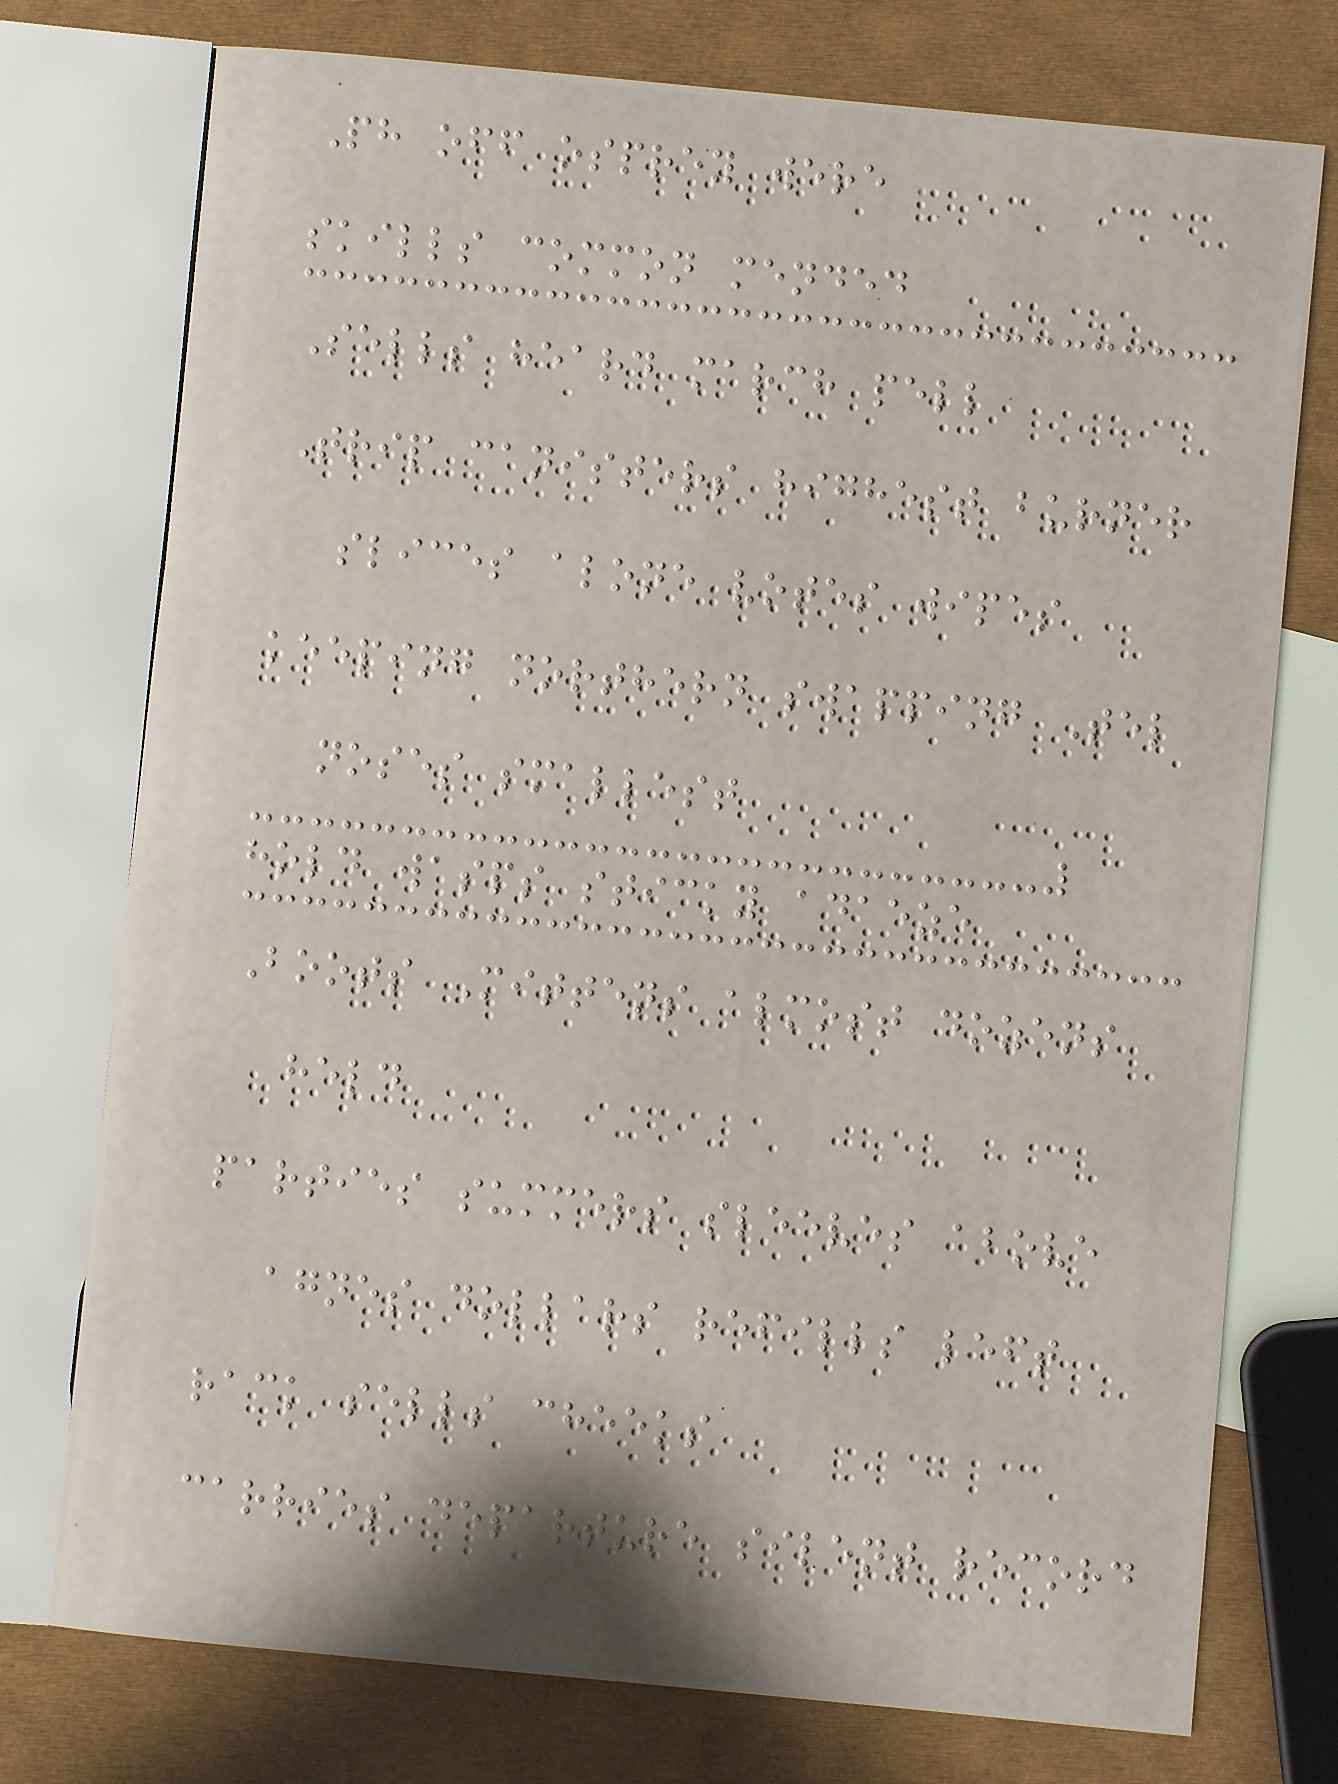Ph off osprey were
skills common mended
Sells heard march pell
Trip canisters highest burner
slices alone votes wipes
keeping northern swapping Tel
noses smallest
hold wasps sticky adaeze
Boots Mittens almost dozens
held
parties summers sleeves above
agnes dollars refills left
rack sells cheeks
carries departure silent record
